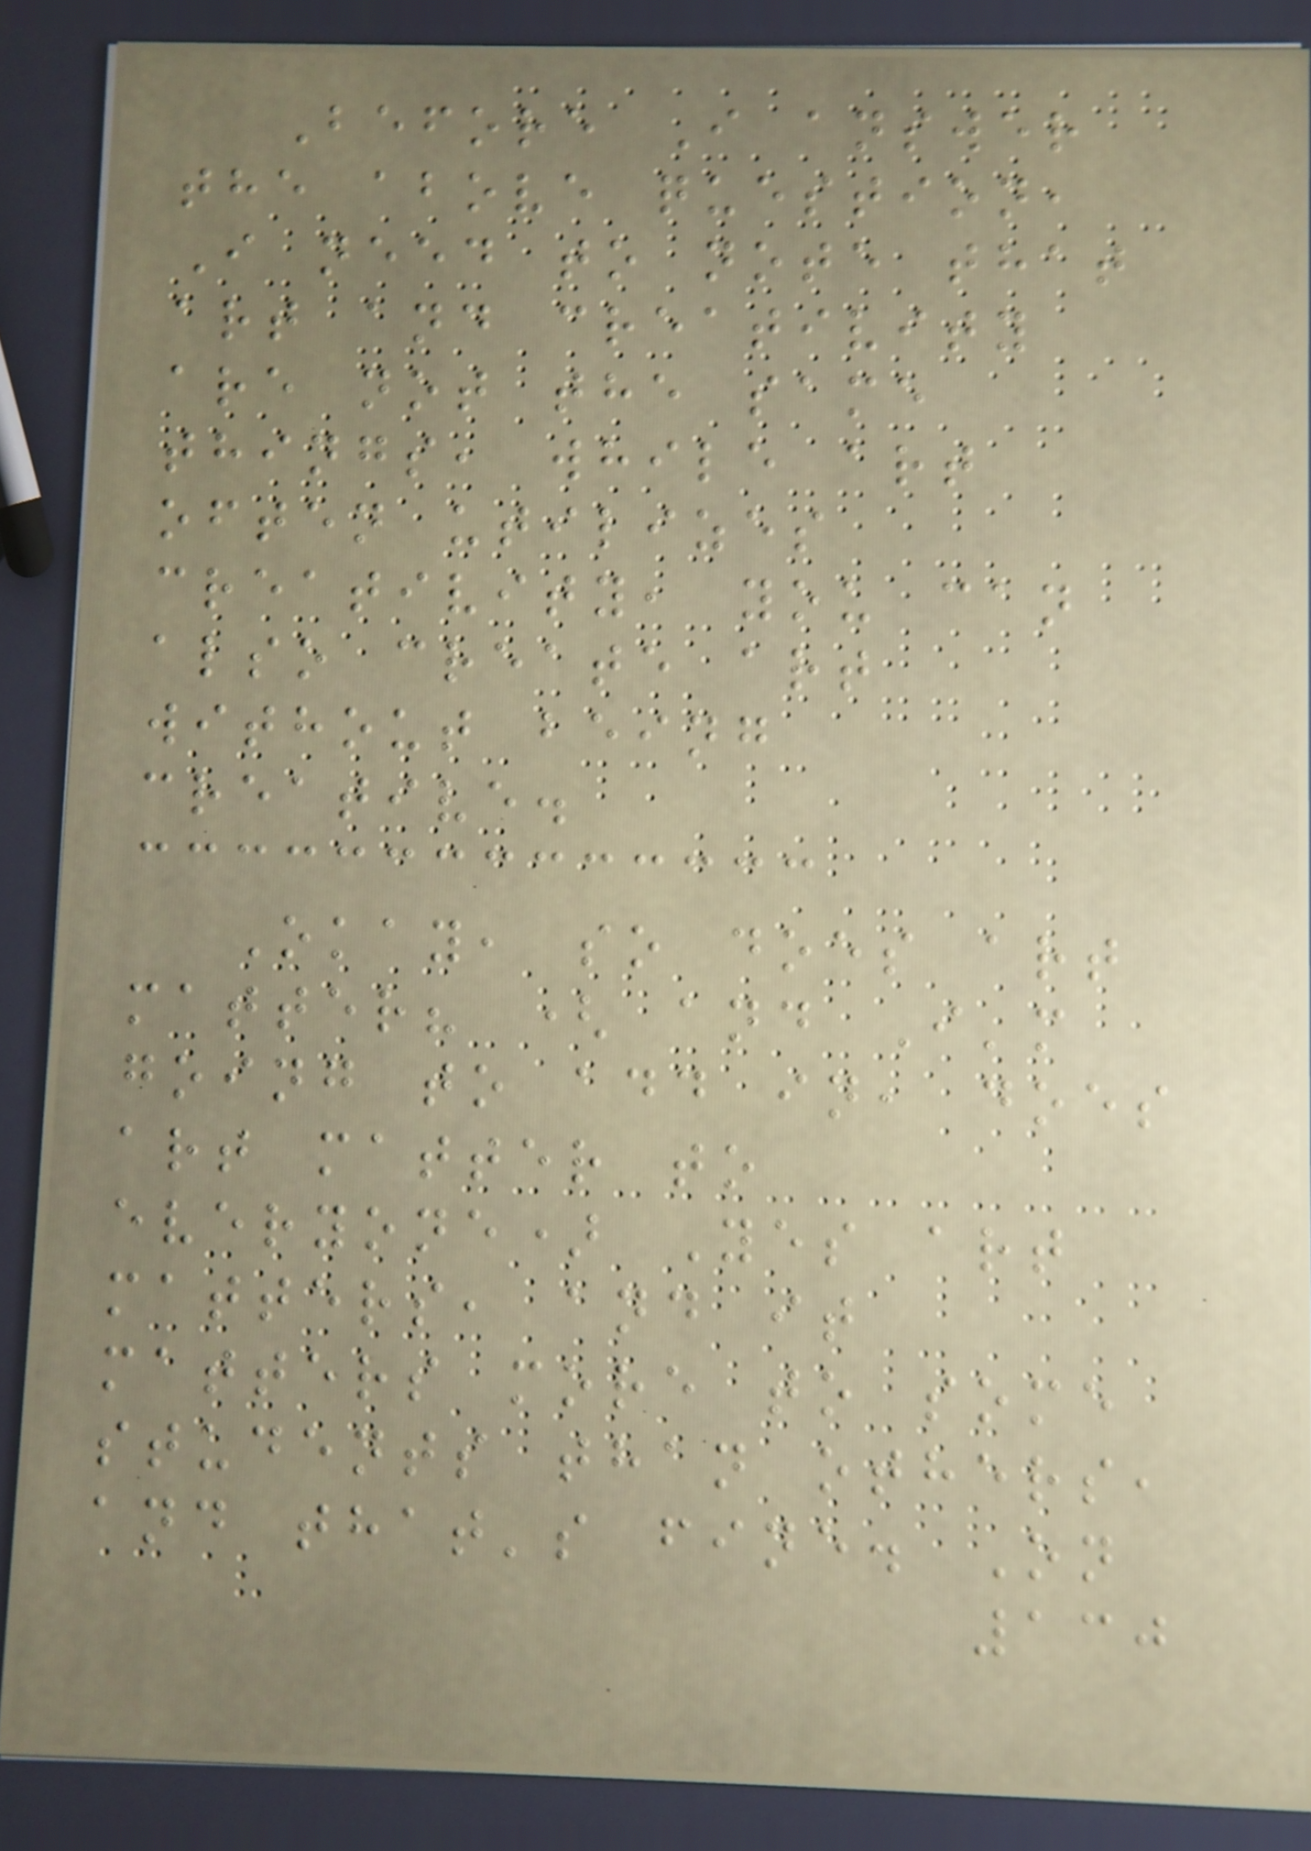Before I answer
the above question,
I need to note that
art and creativity
are not the same
things, while art
often utilizes
creativity, you can
also create art
without being
creative.
Okay, so does art
matter? ( and I'm
going to add in, does
art matter to
everyone) Yes art
matters, and it
matters more to some
students than others,
and that's fine. On
130
